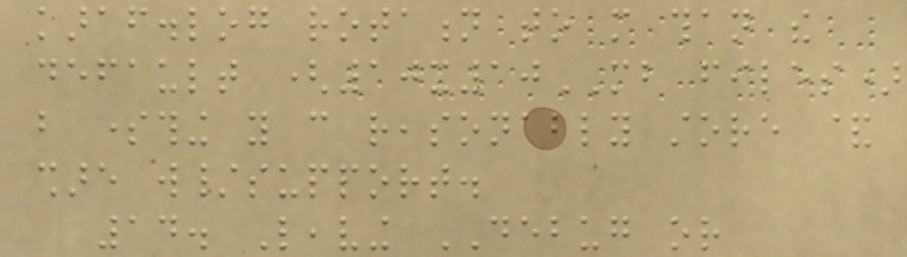karaf.log rotation to more than the
default (10x10MB files)
but something you can reasonably store &
share w/support.
14. Leaving DEBUG or
